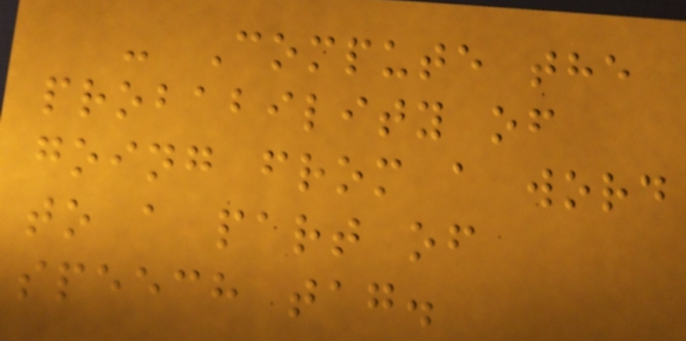- Compute the
probability of
going from a word
to a part of
speech tag.
